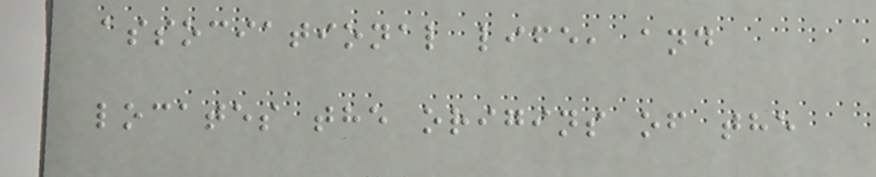associational life, and
locates the origins of the
